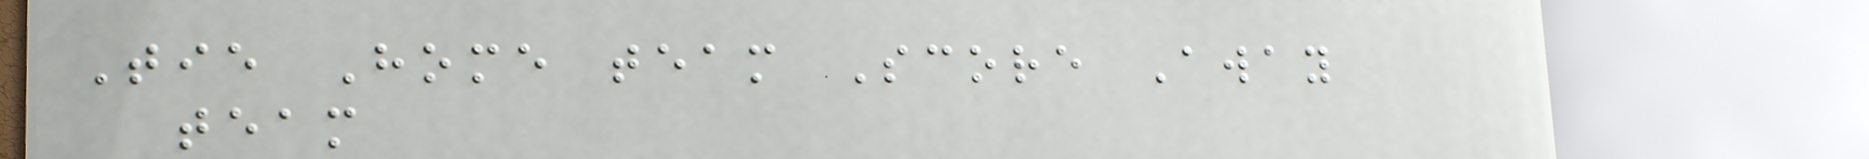Tie Home team Score Away
team
